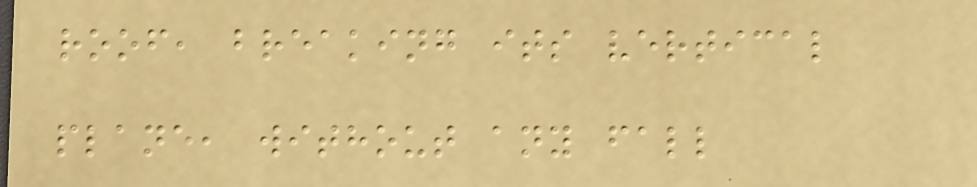roof, breaking its vertical
plane, without any fall
